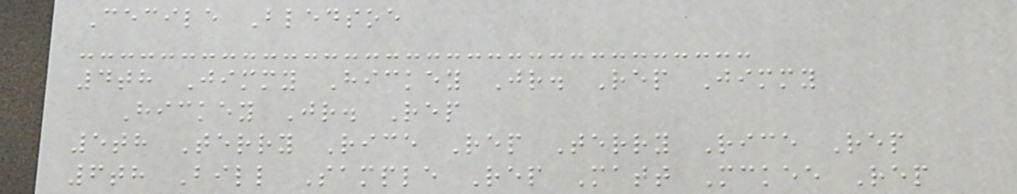Cecile Bledsoe
4th Jimmy Hickey Jr. Rep Jimmy
Hickey Jr. Rep
5th Terry Rice Rep Terry Rice Rep
6th Bill Sample Rep Matt Mckee Rep
